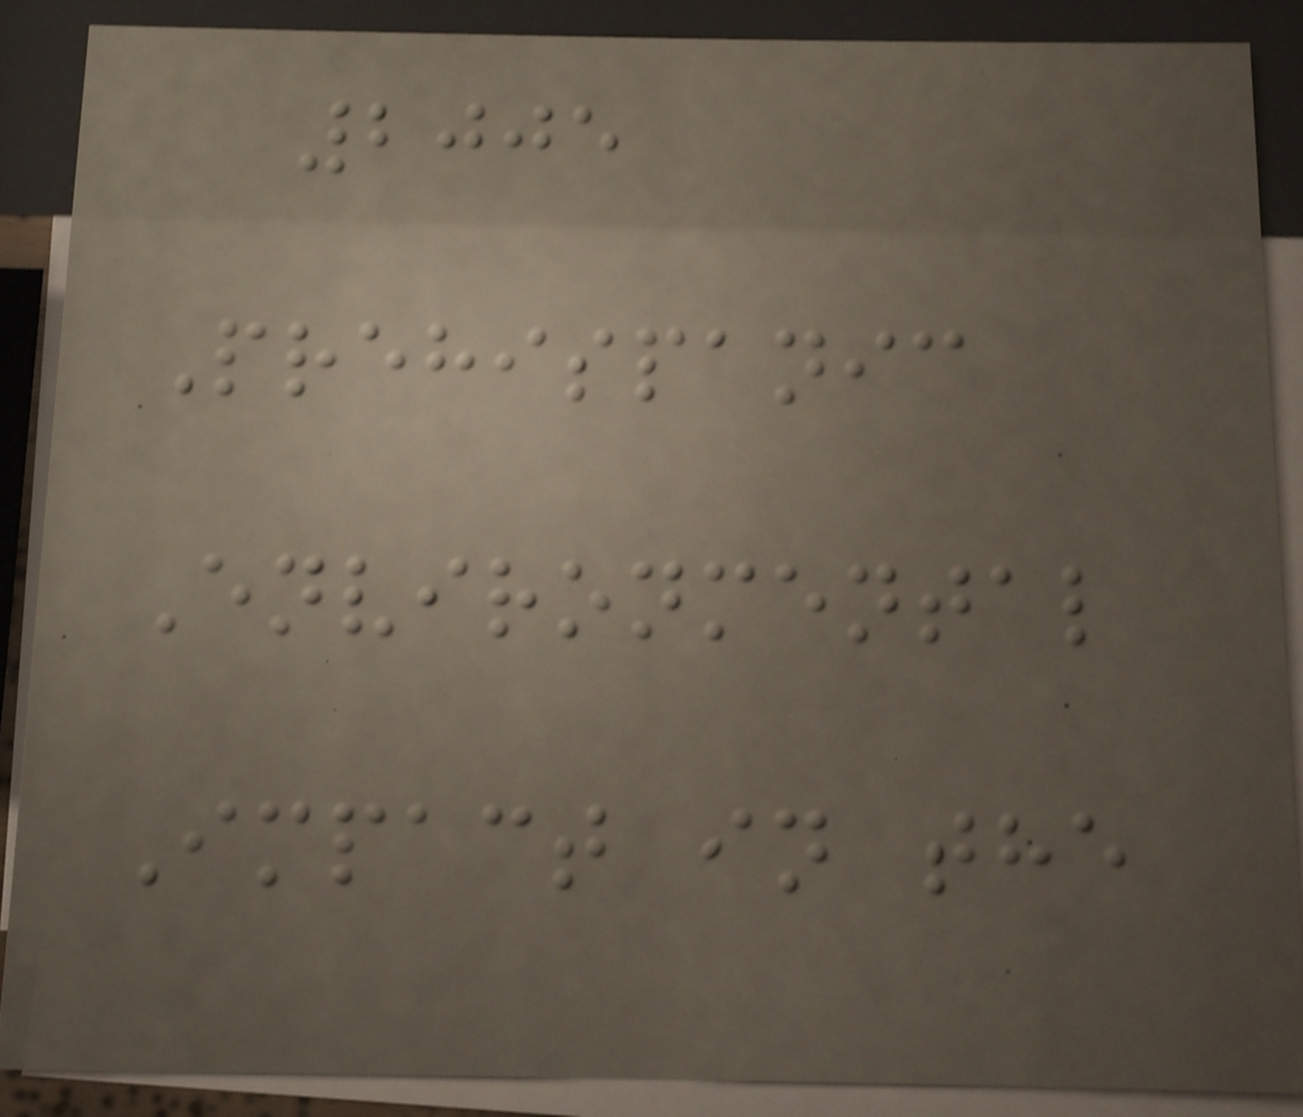2005
Prehispanic
Environmental
Impact in the
